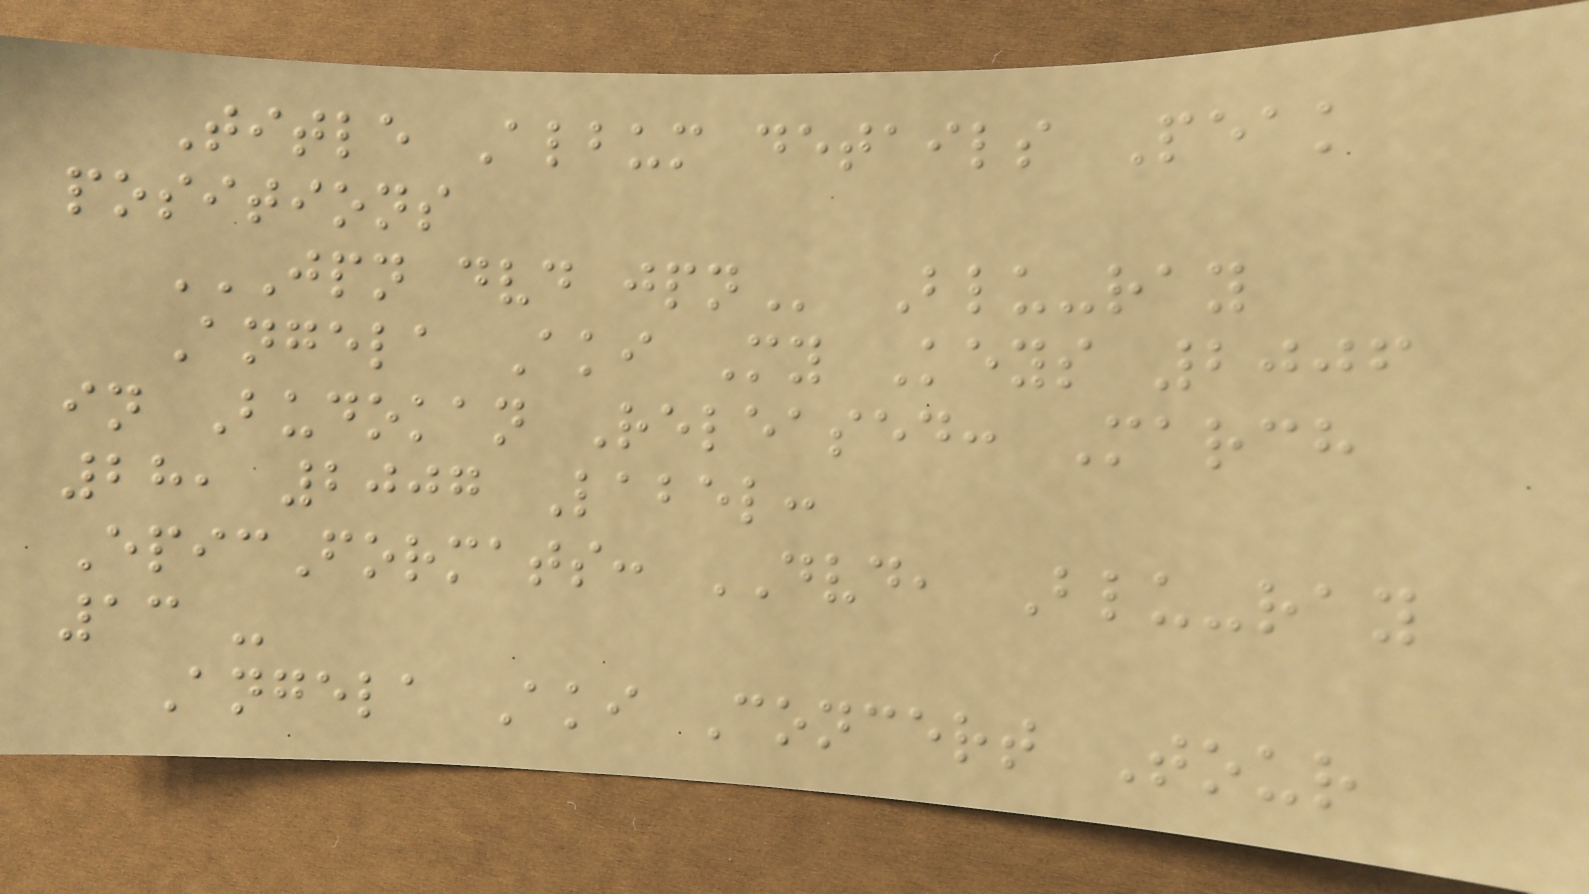Title Album details Peak
positions
JPN DVD JPN Blu-ray
Angela Aki My Keys 2006
in Budokan Released: March
28, 2007 Label:
EpicFormats: DVD, Blu-ray
13 -
Angela Aki Concert Tour
